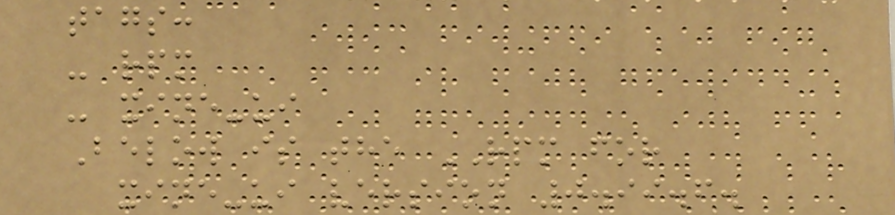tags:
- rpm
- xine-ui
Below is the RPM for
xine-ui version 0.99.6.
